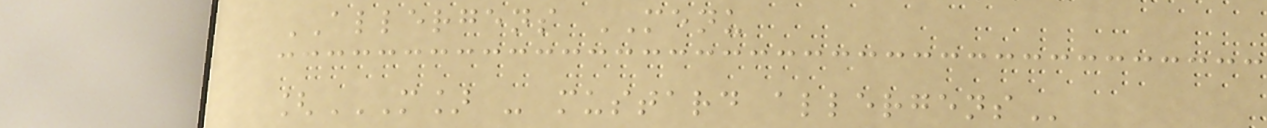ALLERGENS MENU
[M] - MUSTARD ALLERGENS
